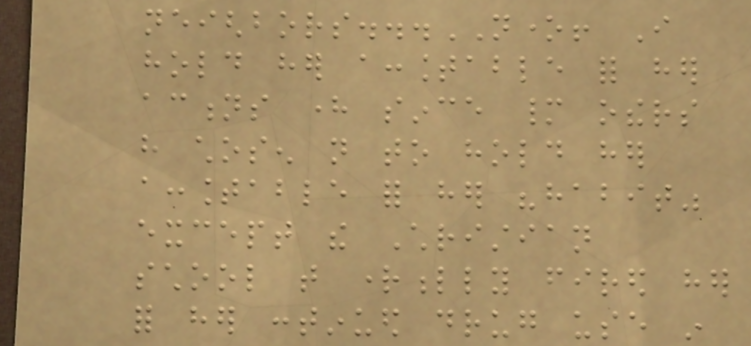neighbors...NONE! I
hold her accountable for her
actions here since many others
have chosen not to hold her
accountable for her "habit"
except the Christian
school that rightfully fired her
for her continued drug use in
